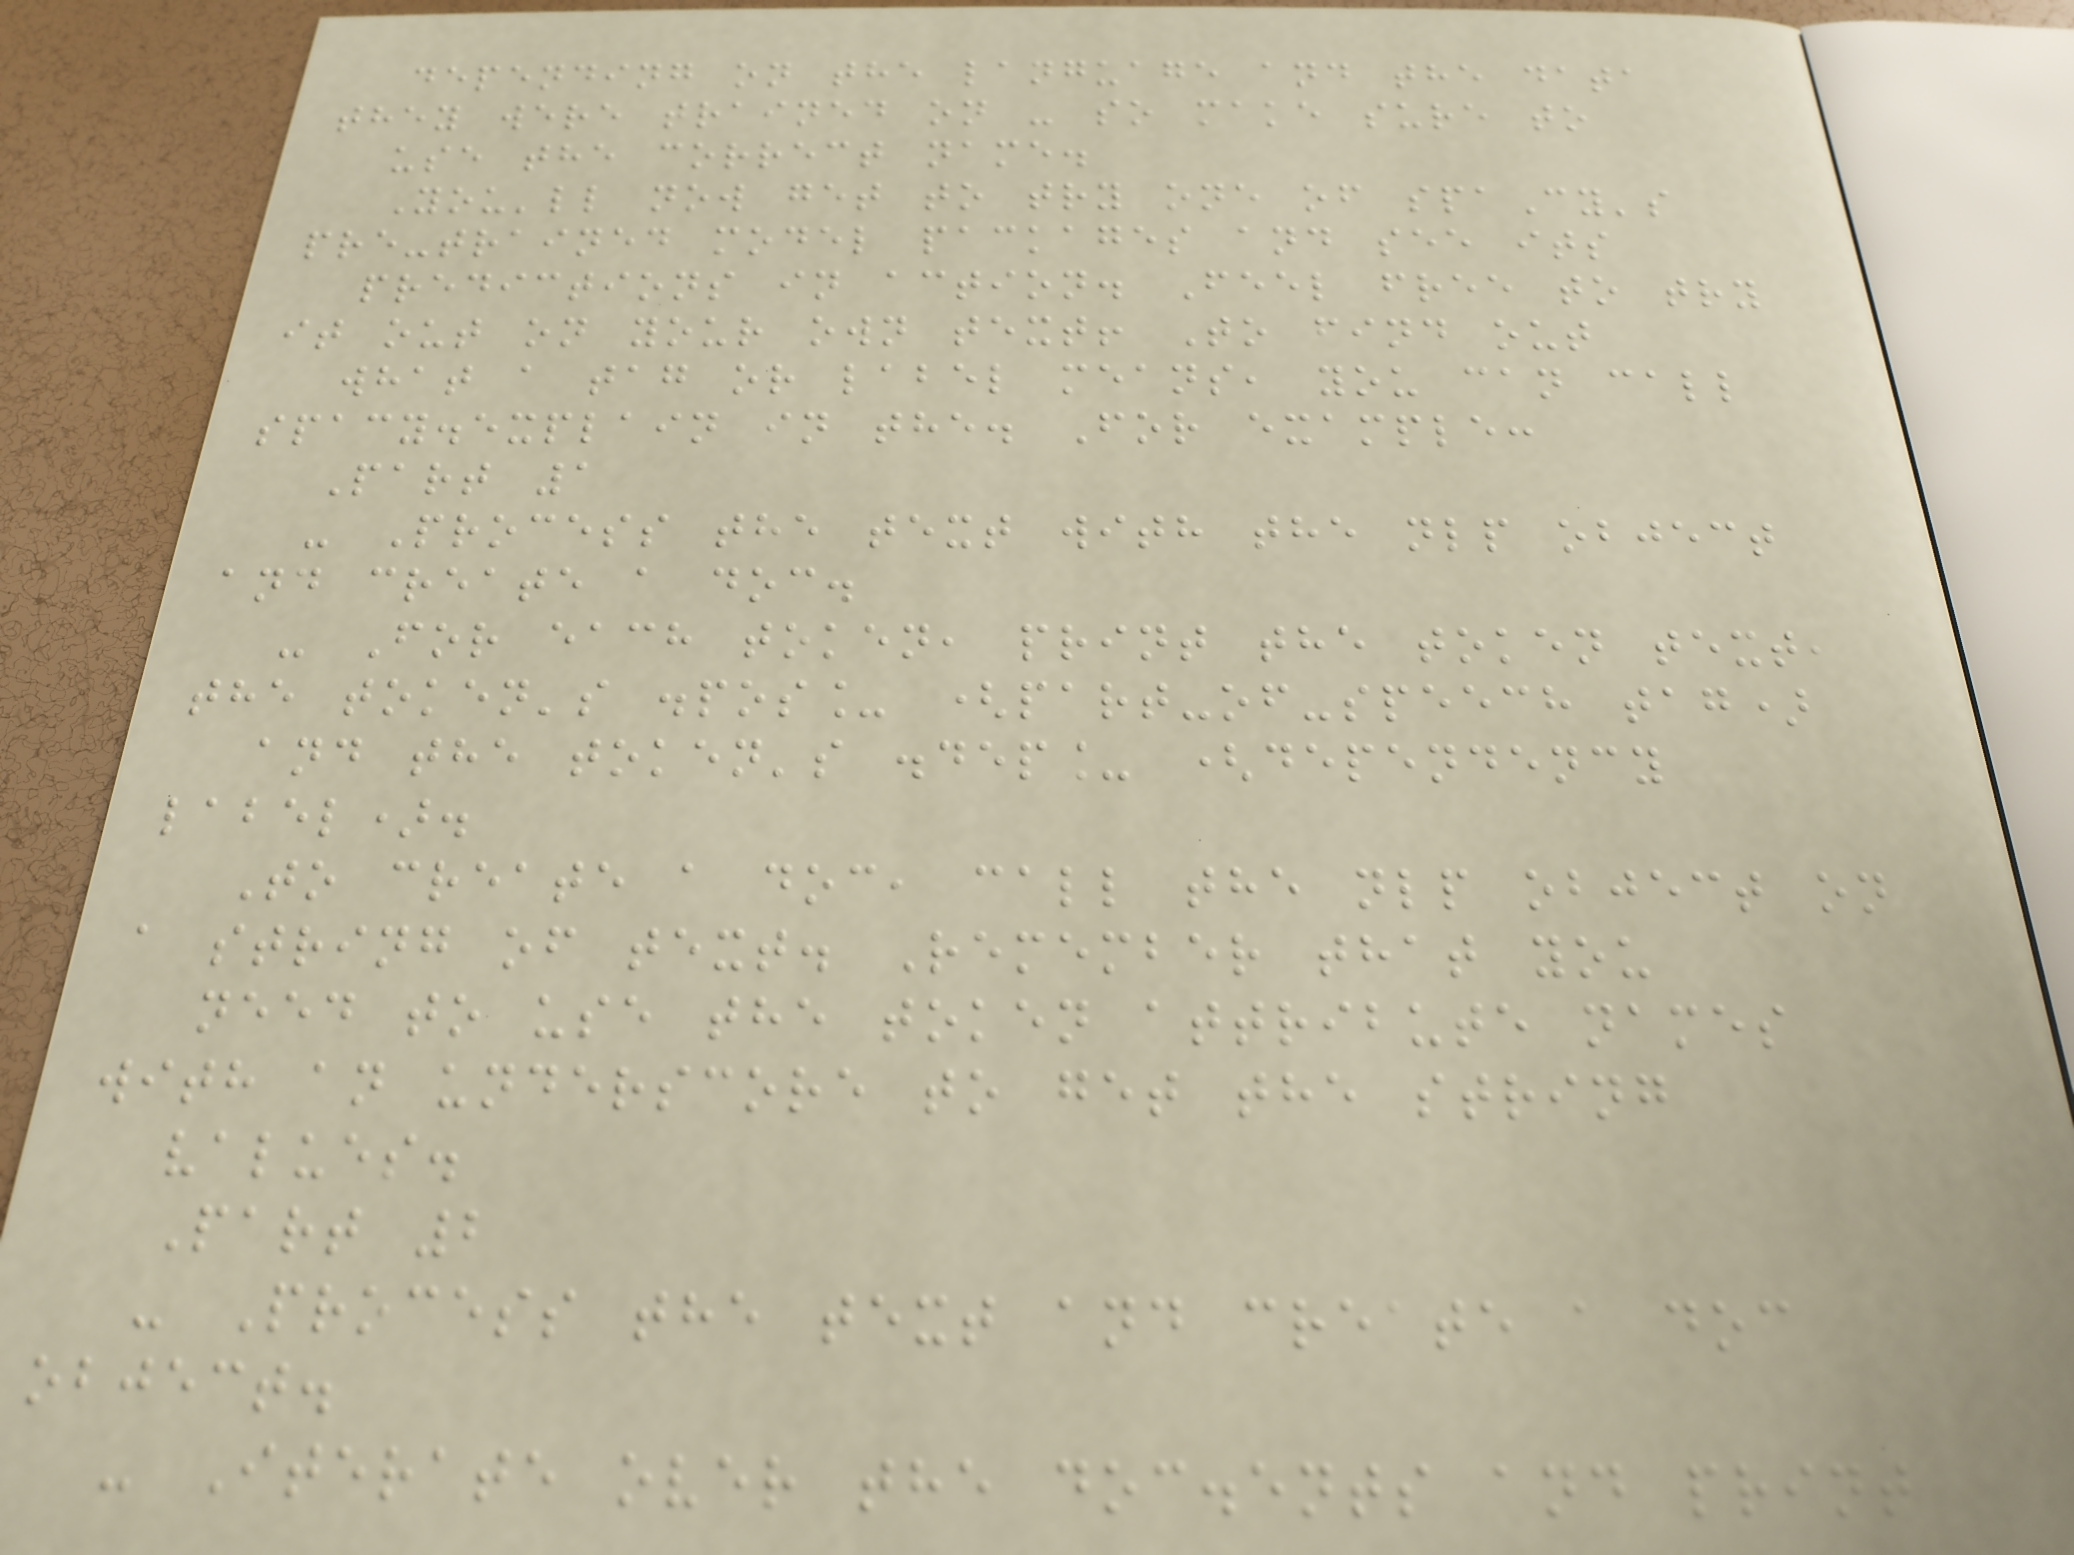depending on the language and the data
they were trained on - so make sure to
use the correct name.
You'll now get to try one of spaCy's
pre-trained model packages and see its
predictions in action. Feel free to try
it out on your own text! To find out
what a tag or label means, you can call
spacy.explain in the. For example:
Part 1
- Process the text with the nlp object
and create a doc.
- For each token, print the token text,
the token's .pos_ (part-of-speech tag)
and the token's .dep_ (dependency
label).
To create a doc, call the nlp object on
a string of text. Remember that you
need to use the token attribute names
with an underscore to get the string
values.
Part 2
- Process the text and create a doc
object.
- Iterate over the doc.ents and print
